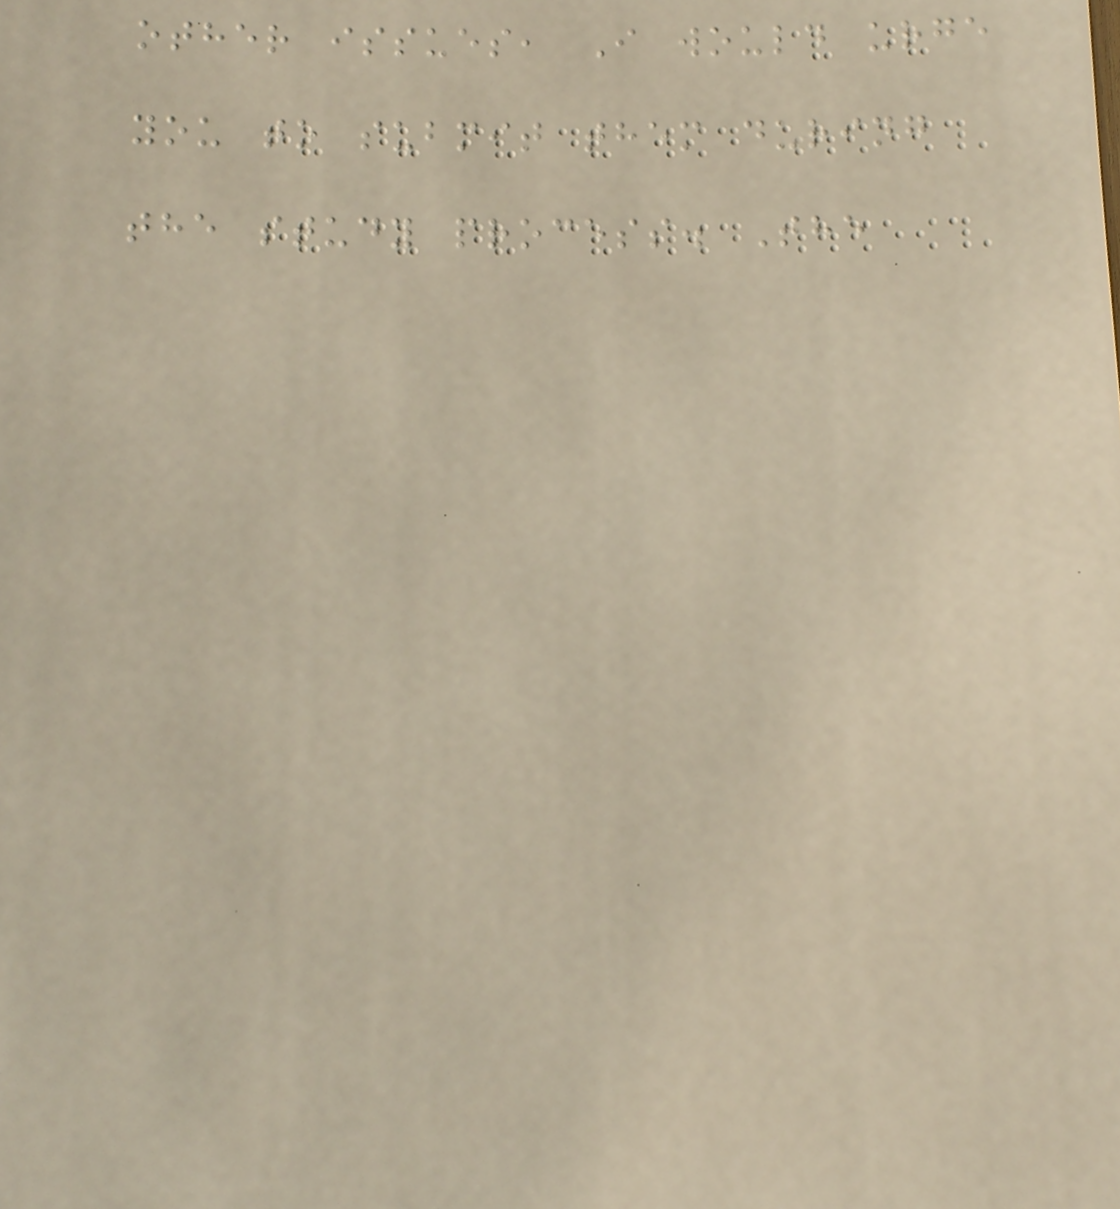other issues, I would urge
you to submit them during
the study process. The
